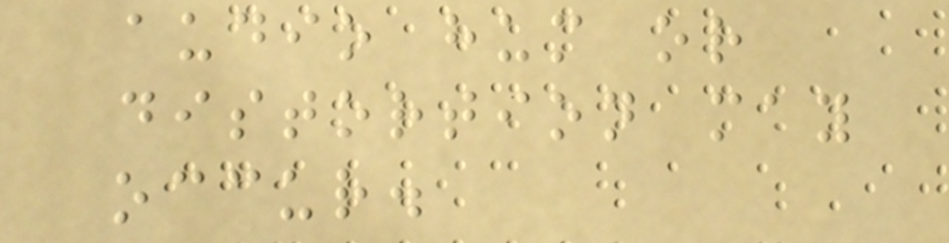audio hum or
distortion may
occur.
